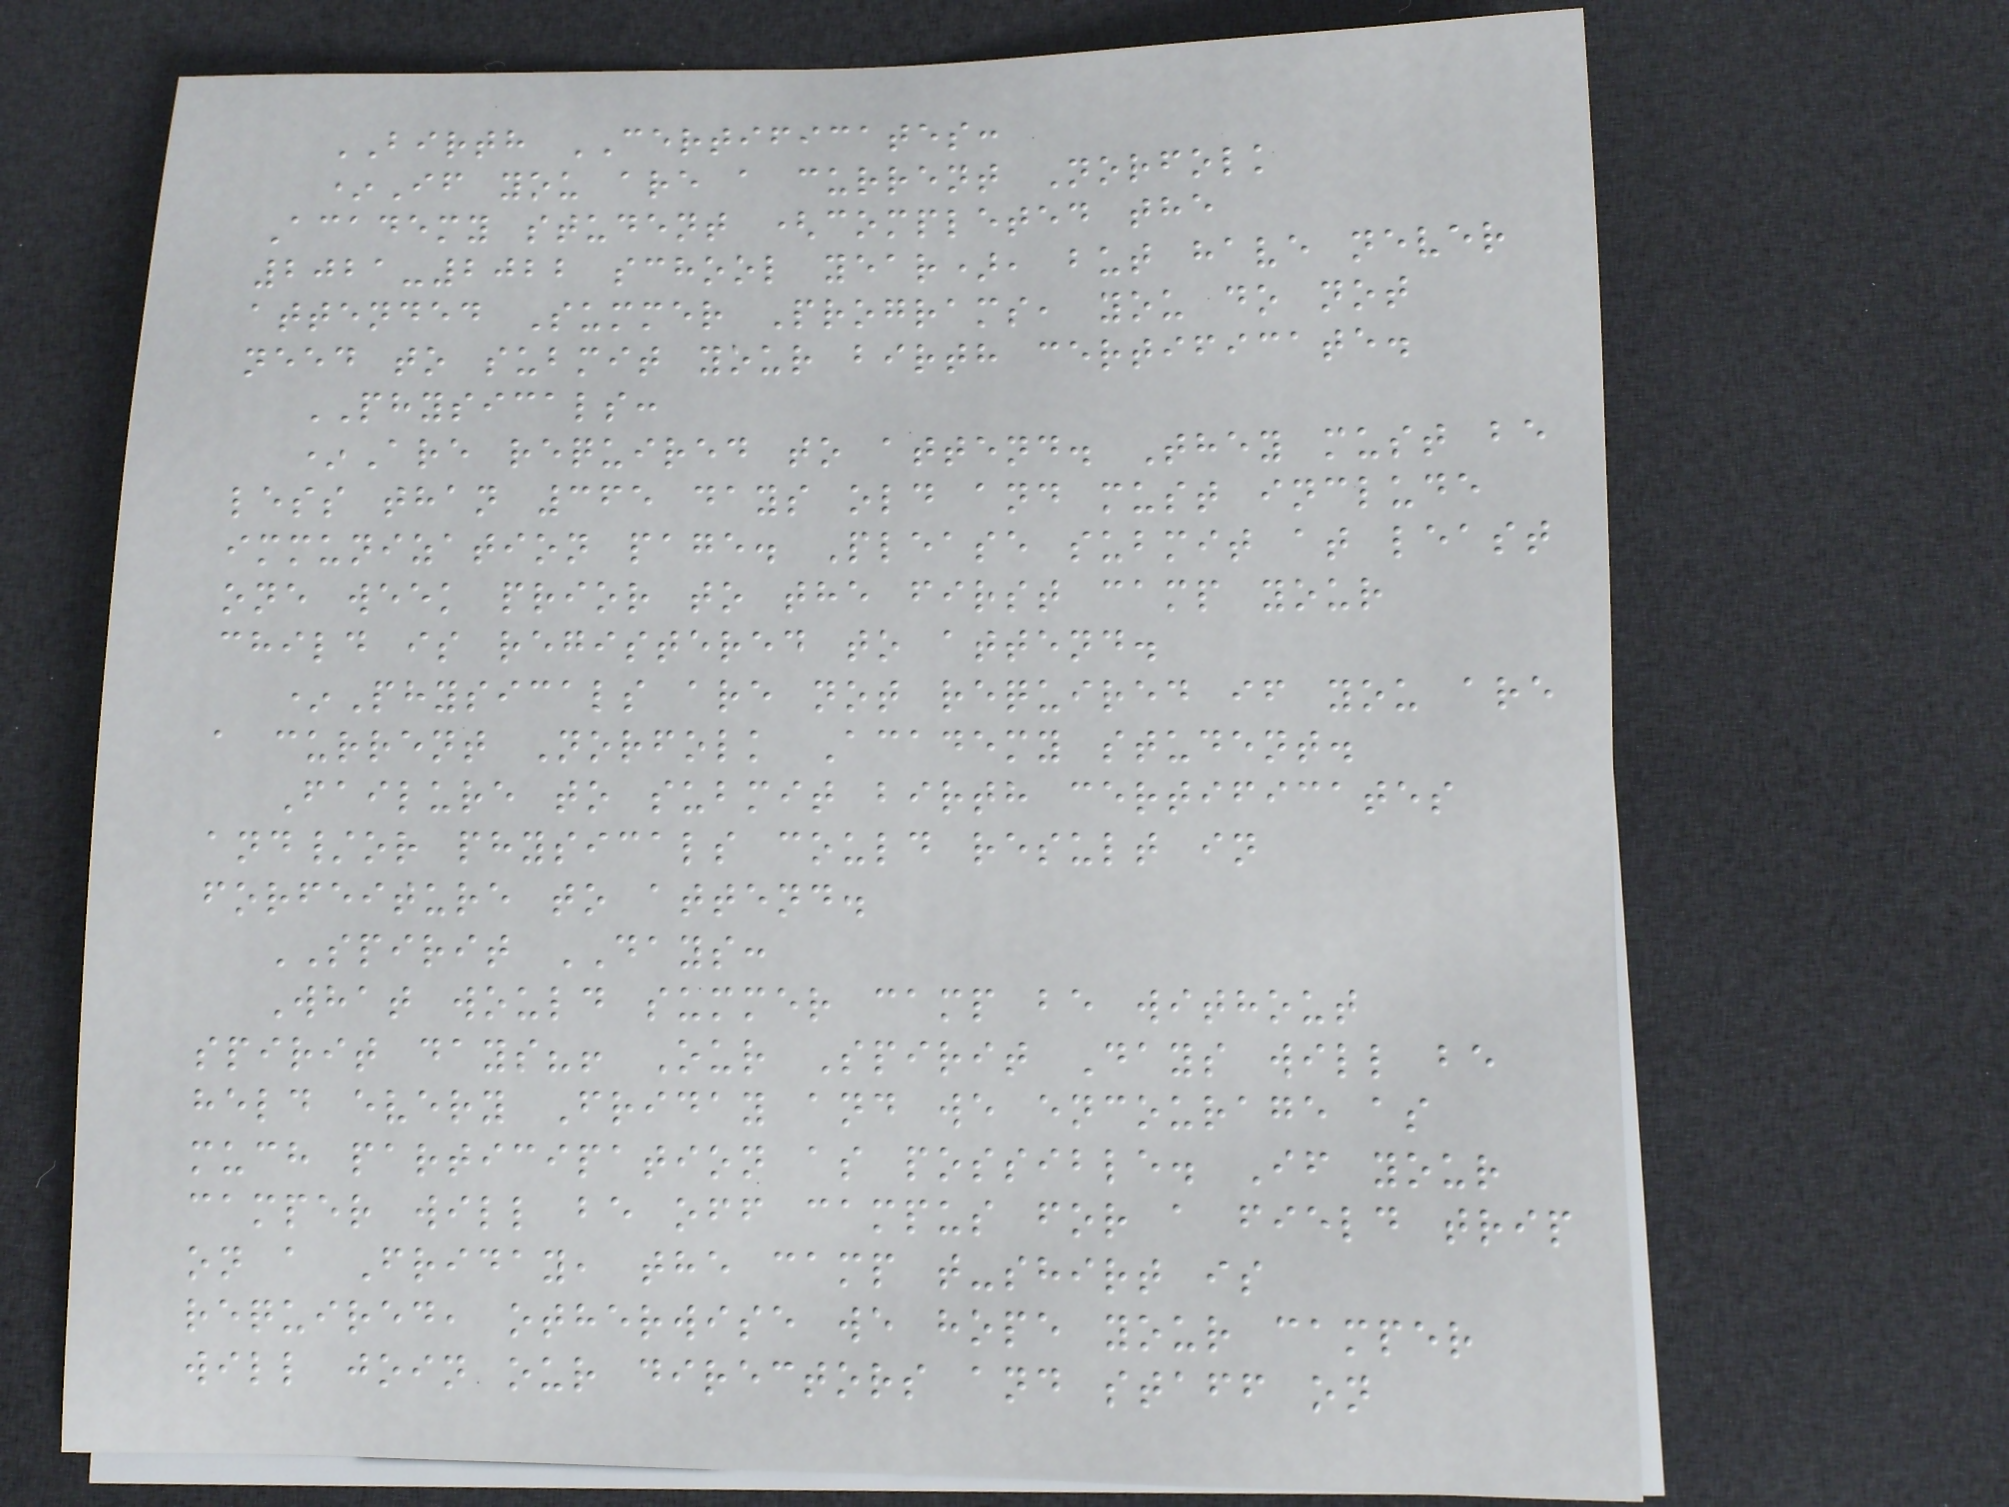BIRTH CERTIFICATES:
*If you are a current Norfolk
Academy student (completed the
2021-2022 school year), but have never
attended Summer Programs, you do not
need to submit your birth certificate.
PHYSICALS:
*Are required to attend. They must be
less than 365 days old and must include
immunization page. Please submit at least
one week prior to the first camp your
child is registered to attend.
*Physicals are not required if you are
a current Norfolk Academy student.
Failure to submit birth certificates
and/or physicals could result in
forfeiture to attend.
SPIRIT DAYS:
What would summer camp be without
spirit days?! Our Spirit Days will be
held every Friday and we encourage as
much participation as possible. If your
camper will be off campus for a field trip
on a Friday, the camp t-shirt is
required, otherwise we hope your camper
will join our directors and staff on
